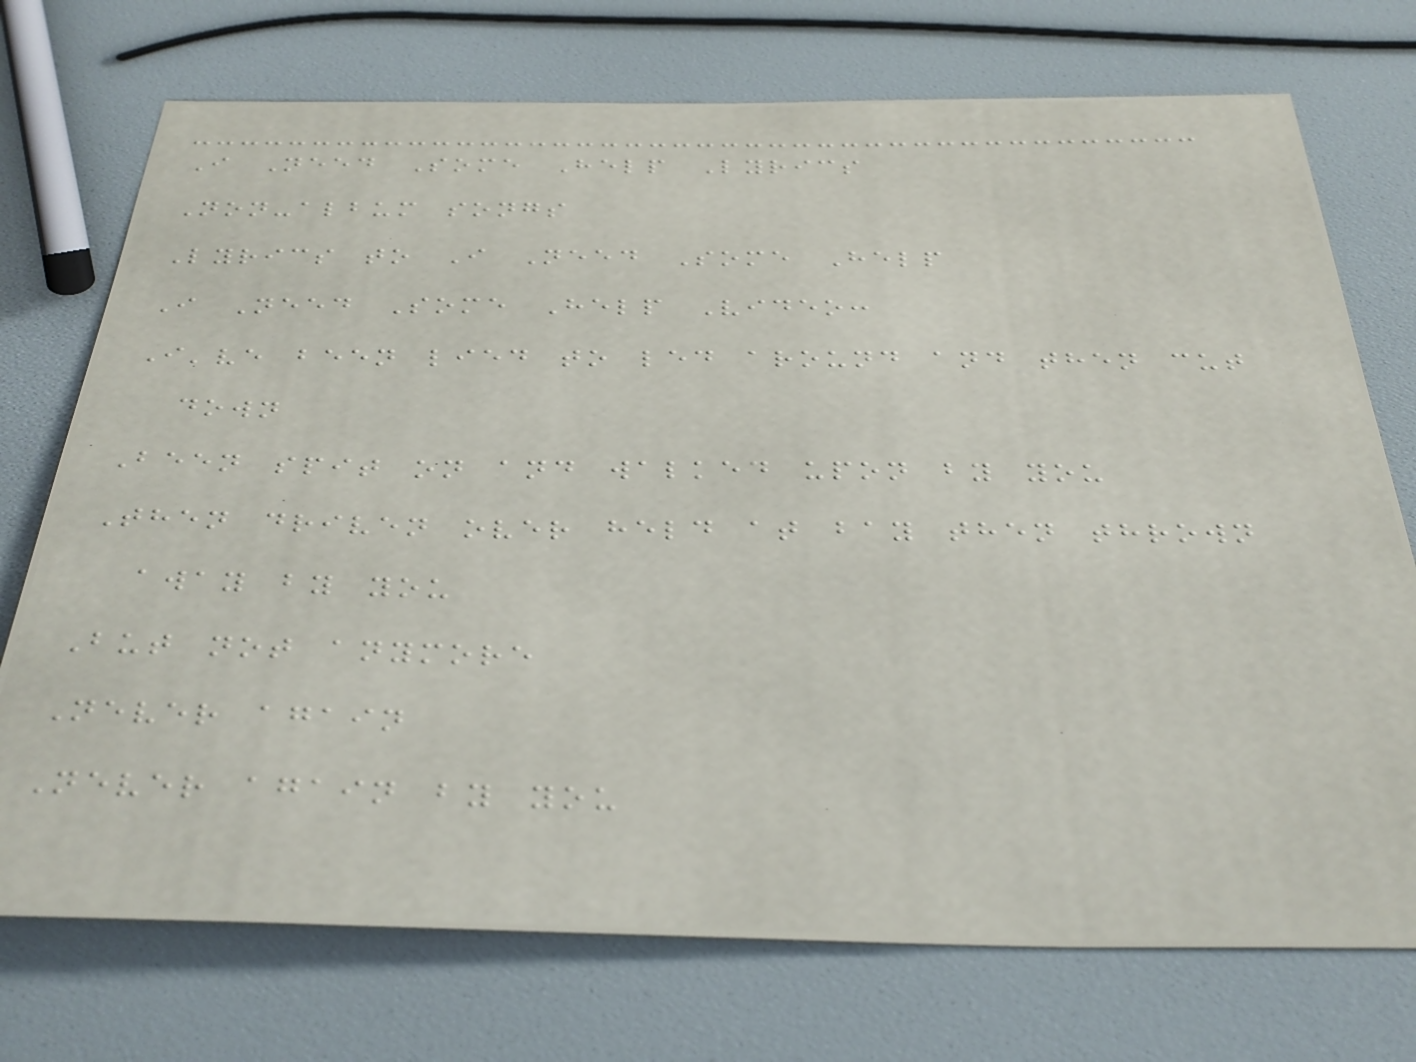I Need Some Help Lyrics
Non-album songs
Lyrics to I Need Some Help
I Need Some Help Video:
I've been lied to led around and then cut
down
Been spit on and walked upon by you
Then driven over held at bay then thrown
away by you
But not anymore
Never again
Never again by you
